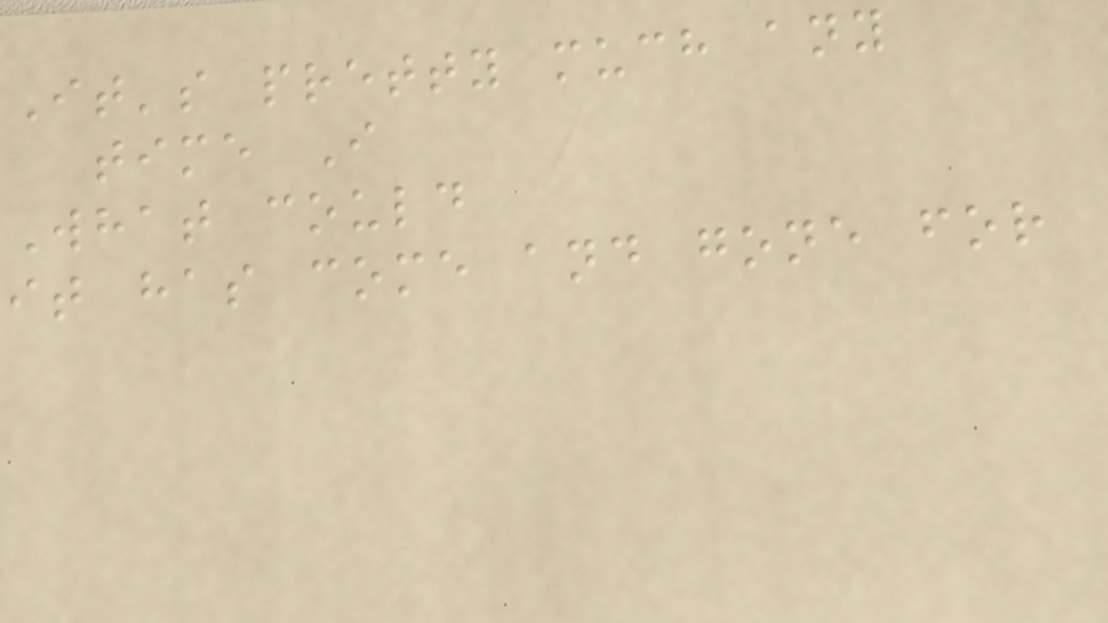It's pretty much any
time I
What could
it has come and gone for
